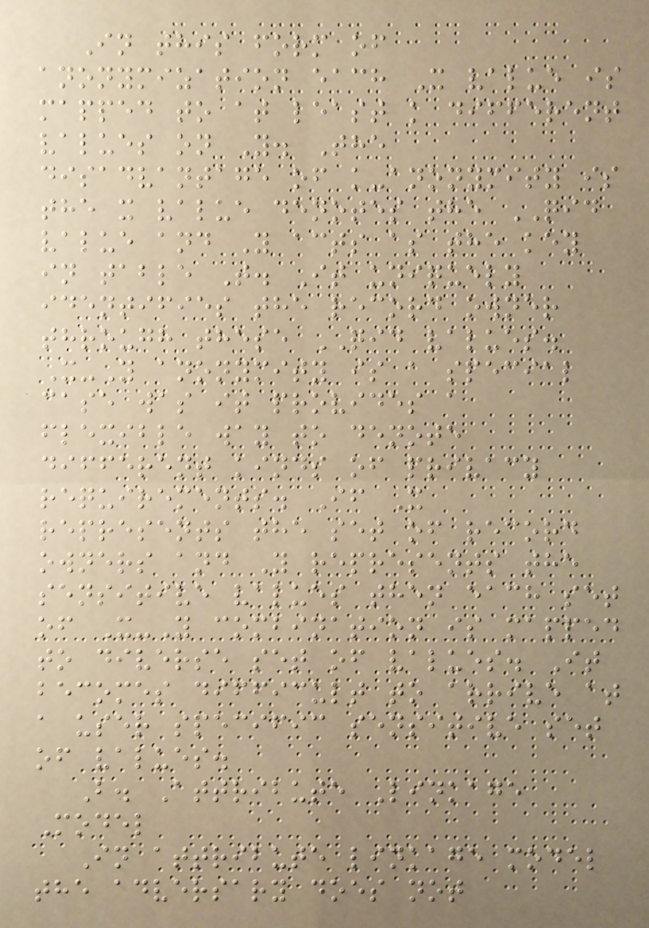In this form of
anonymization each X value is
mapped to at least k different
values on Y. The
disadvantage of k-anonymity is
the x value denotes the QID
value and Y acts as the key
in table T. It uniquely
identifies the record owner
through these QID values.
X-Y anonymity is a special
case was it provides a
flexible way to denote
different kinds of privacy
requirements. If X
represents the set of record
owners and Y represents the
sensitive values then each set
of X-Y combination is mapped
to diverse set of values. It
becomes difficult to arrive at
a user specific sensitive set
of values.
B. Attribute Linkage
Model
In attribute linkage model
the adversary does not
